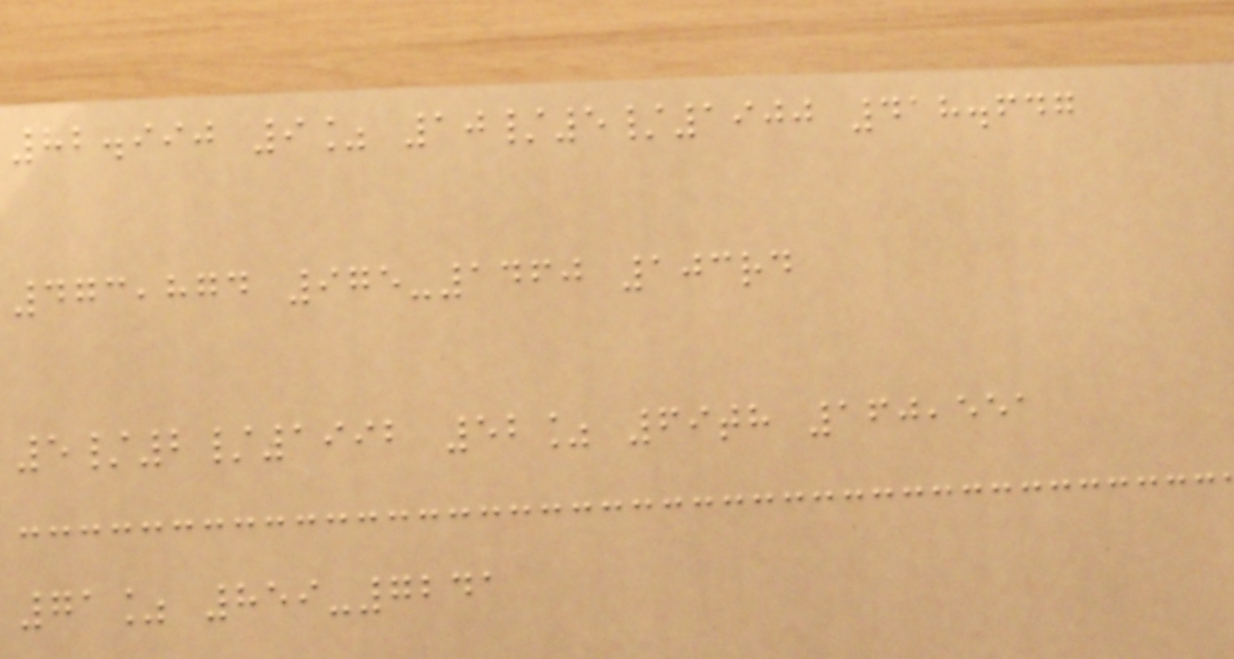82.990 9% 10/5/1900 418.647
473,874 975-1460 103rd
5/2/1992 52% 69th 160,551
71% 859-7241
